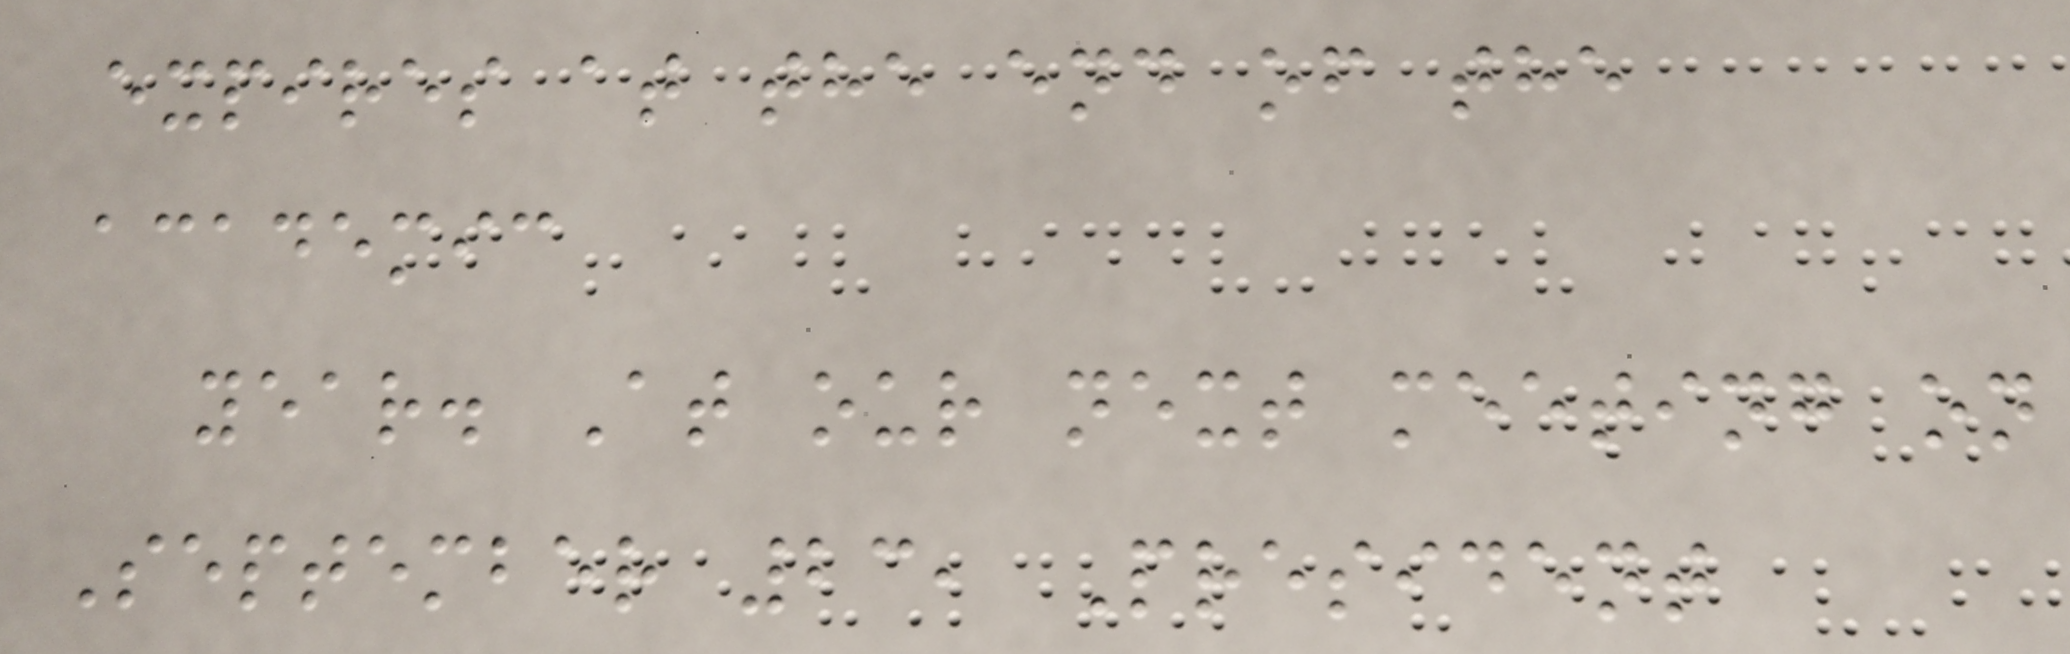expires at the end of the
academic
year. At our next meeting on
September 23, President
